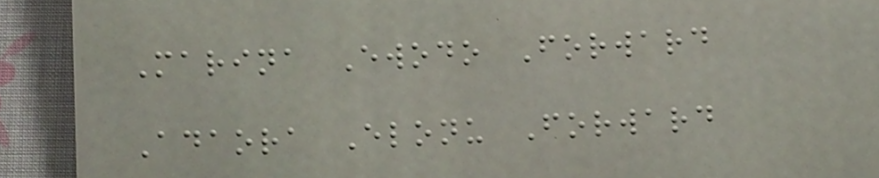Marina Ewodo Forward
Adaora Elonu Forward
